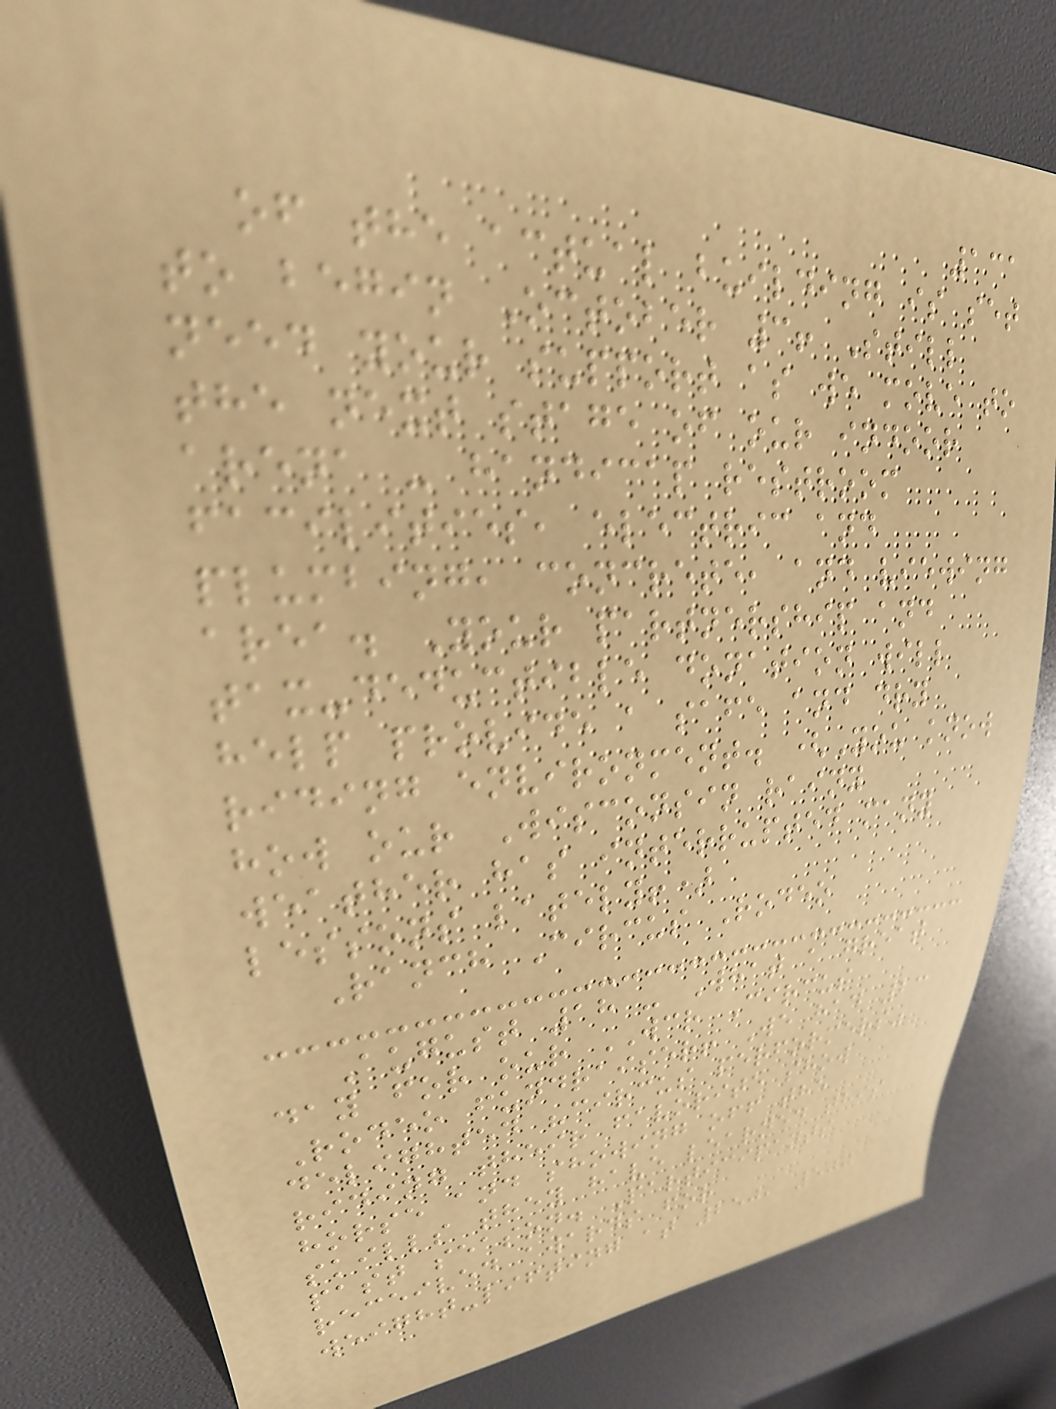131
of the actual building is set
to begin October 3! Still
need your support as we move to
the next stage of our indoor
arena - handicap restroom
facilities, electric and
plumbing, concrete, and viewing
area. Your partnership and
tax-deductible donation will
help provide a safe and dry
riding environment. (You know
how our Wisconsin rainy
weather has interrupted many
lessons lately!)
Ranch Circus Rodeo
August 18 - What a great
day for our WCR Circus
Rodeo fundraiser! We had 23
delighted "circus performers"
riding their favorite show
horse and showing off the
skills they have learned this
past season. Participants
received awards for
weight-lifting at 250, 500
